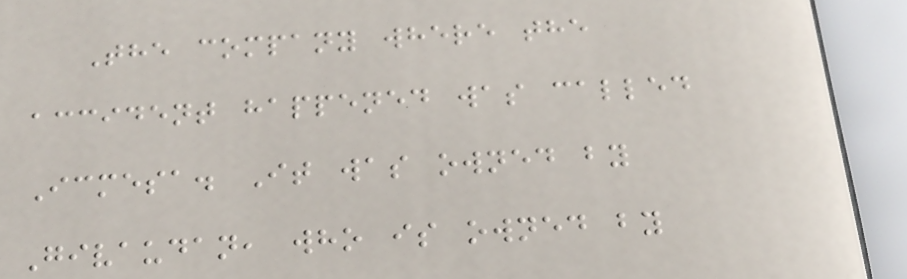The company where the
accident happened was called
Icmesa. It was owned by
Givaudan, who is owned by
